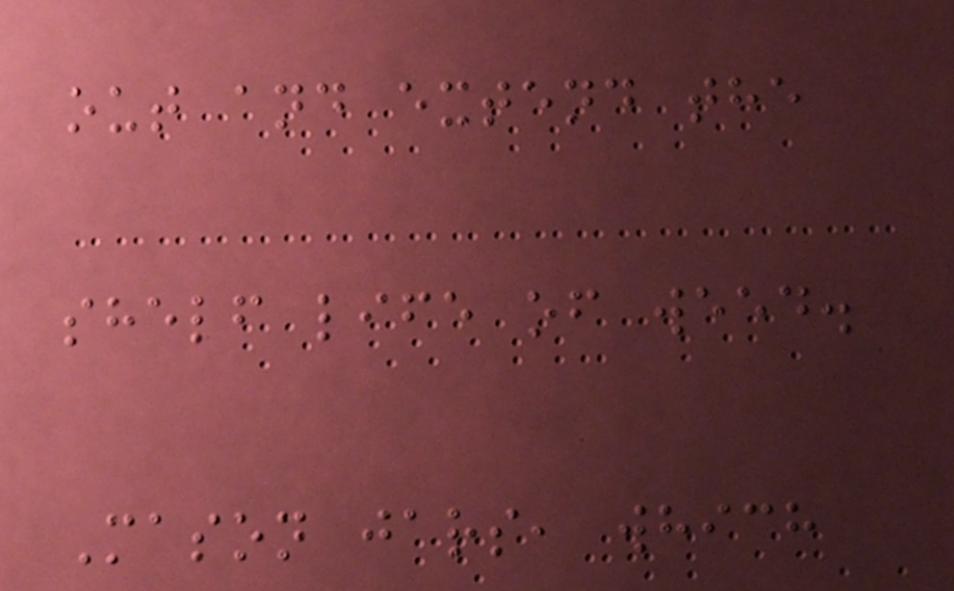out and extend the
shelf life of weed.
Mason jars, which
